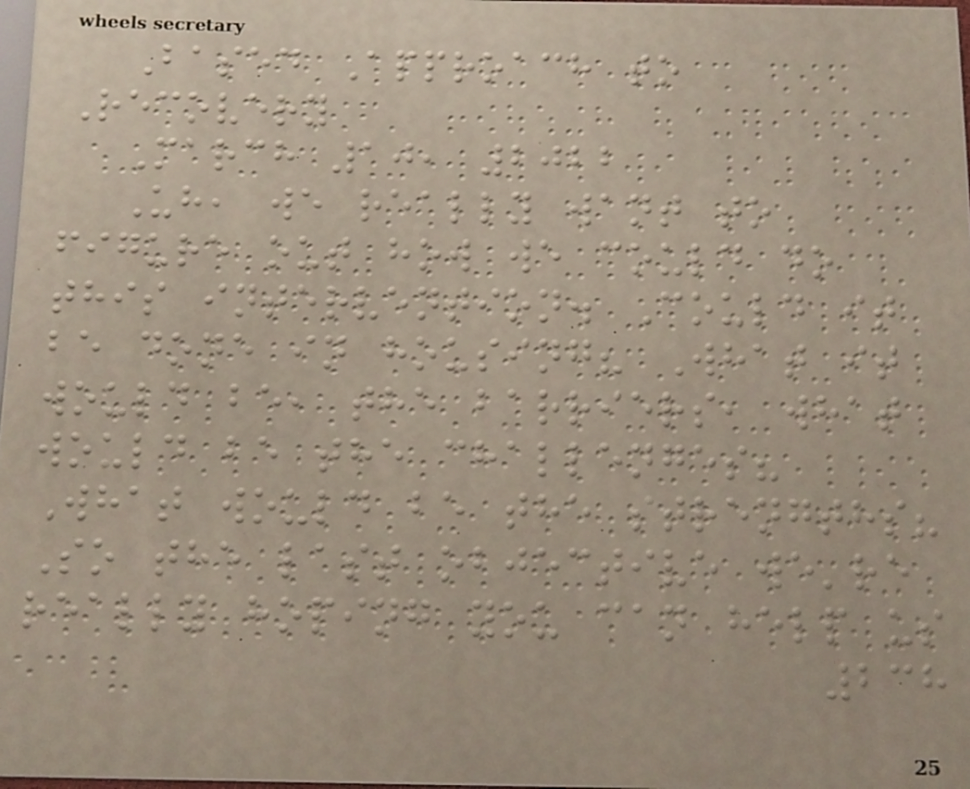Based Approach to
Recovery
March 10, 2022
Uh, we really want to
figure out how we could do
this intervention. Could it
be done in housing? What it
would be, the barriers, what
would be the challenges?
What would be the strengths?
So the last objective we're
really hoping you can help us
238
